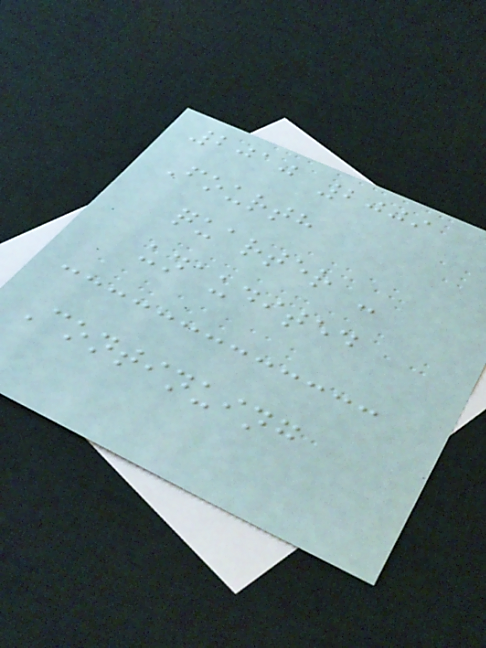2010 2009
Fourth
quarter -
unaudited
Continuing
